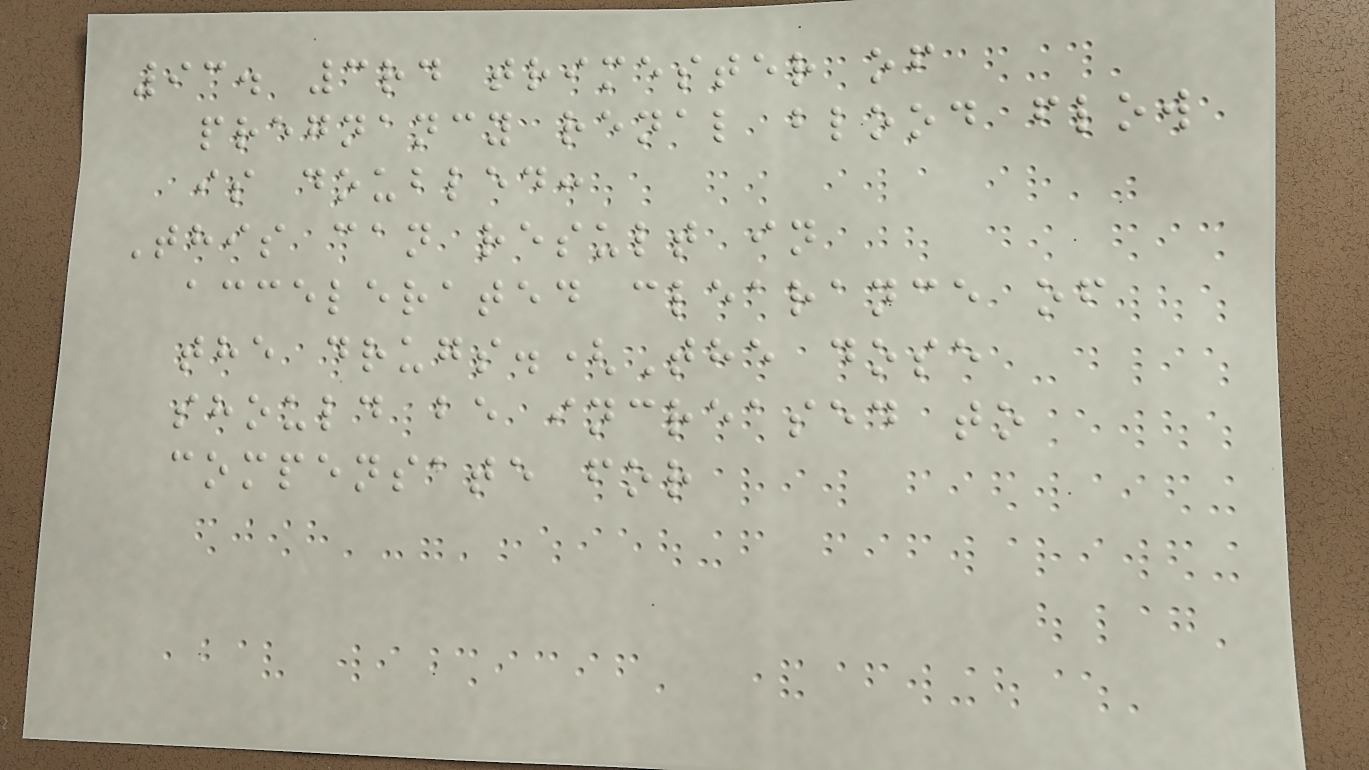93. 3rd trimester of
pregnancy renal blood flow
is doubled:
This can result in
accelerated clearance of
the drugs.(The dose
should be increased to
compensate for
